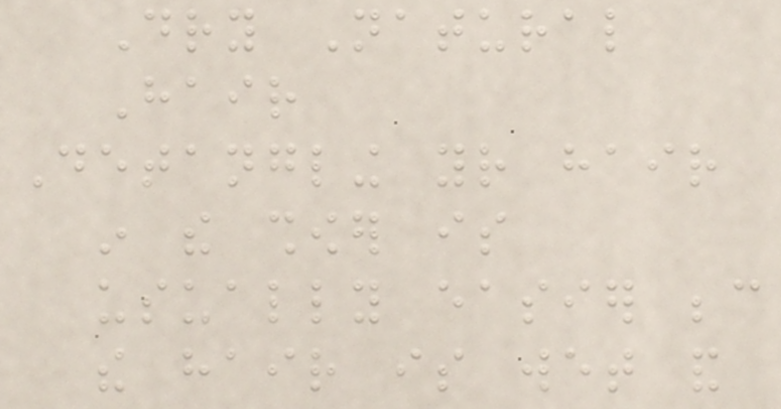Dry Natural
Hair
Detangling your hair
in the shower is
usually easier because
the hair is wet and
